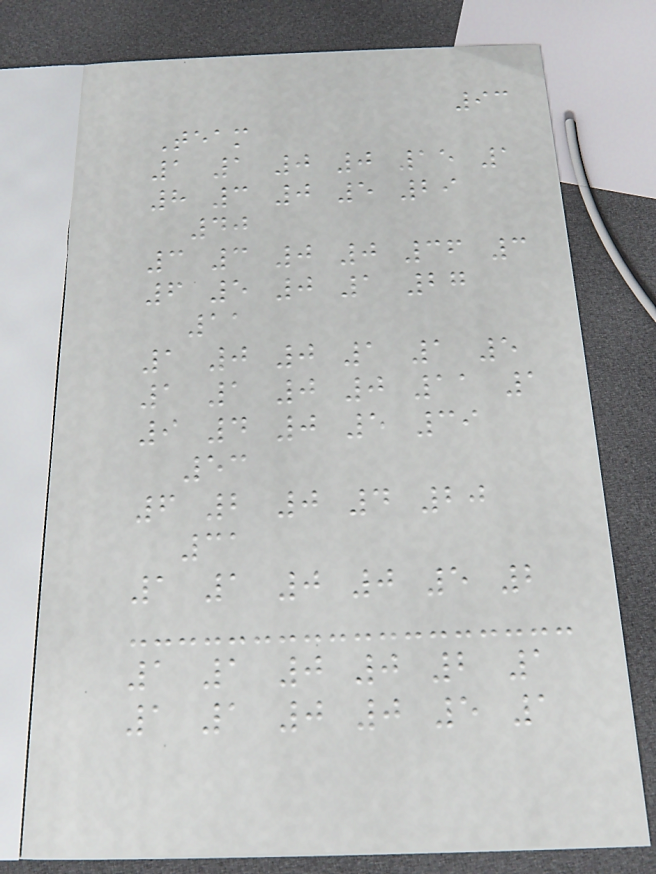93
Team
1 1 0 0 15 1
8 3 0 5 29
40
3 3 0 0 36 3
6 5 0 1 27
11
1 0 0 1 1 5
1 1 0 0 11 1
9 4 0 5 39
53
6 2 0 4 20
31
1 1 0 0 5 2
1 1 0 0 2 1
1 1 0 0 5 1
